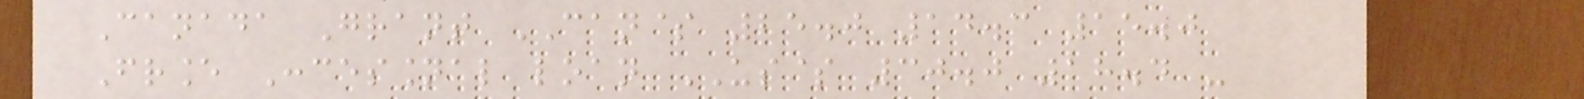Canada Grant CAN$ 25.0 14.3 15.0
France Concessional loan US$ 30.0 18.4 -
